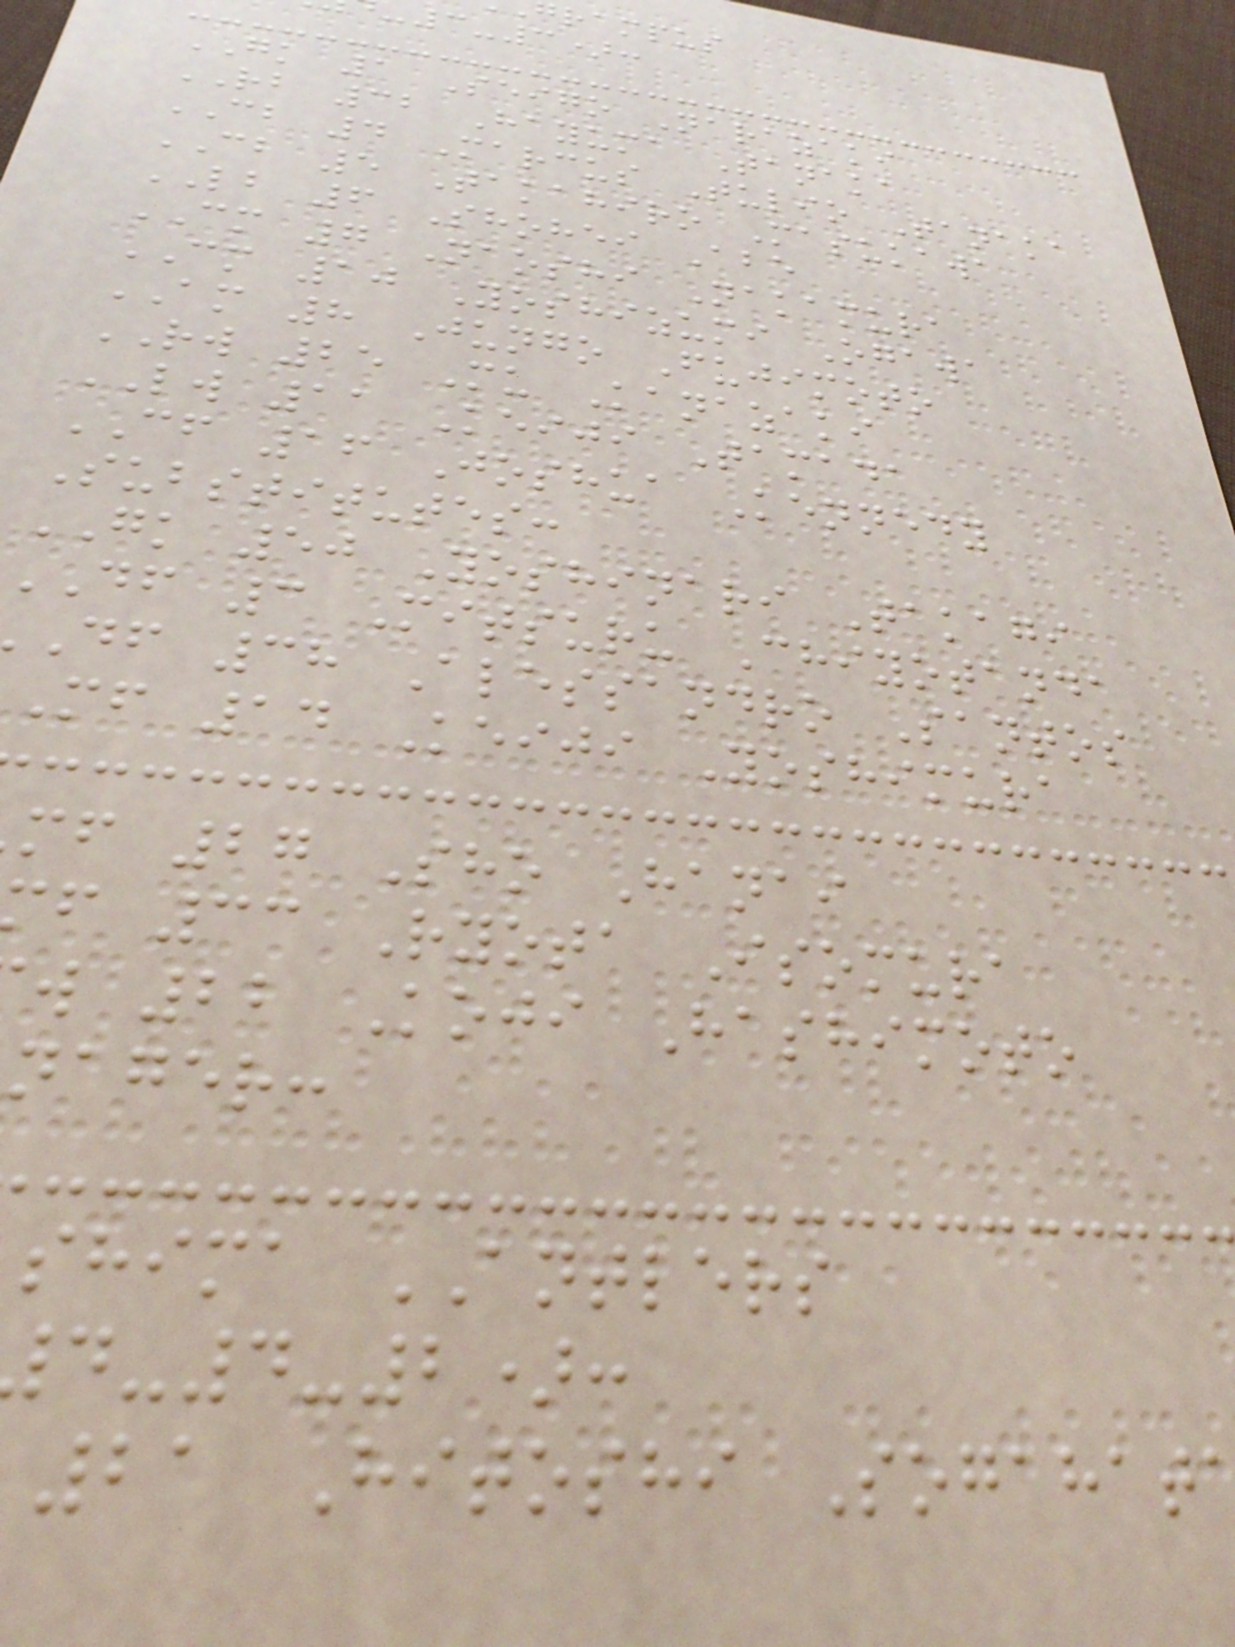rampus
3-3):
GK 1 Seigo Narazaki
RB 32 Hayuma Tanaka
CB 4 Marcus Tulio Tanaka
CB 5 Takahiro Masukawa
LB 6 Shohei Abe
CM 7 Naoshi Nakamura
CM 10 Yoshizumi Ogawa
AM 8 Jungo Fujimoto
RW 25 Mu Kanazaki
LW 11 Keiji Tamada
CF 16 Joshua Kennedy
Substitutes:
GK 50 Yoshinari Takagi
df 3 Mitsuru Chiyotanda
df 38 Alessandro Santos
mf 14 Keiji Yoshimura
mf 27 Sho Hanai
f 33 Ryota Isomura
w 22 Koji Hashimoto
nager:
shima ANTLERS
-4-2):
21 Hitoshi Sogahat
